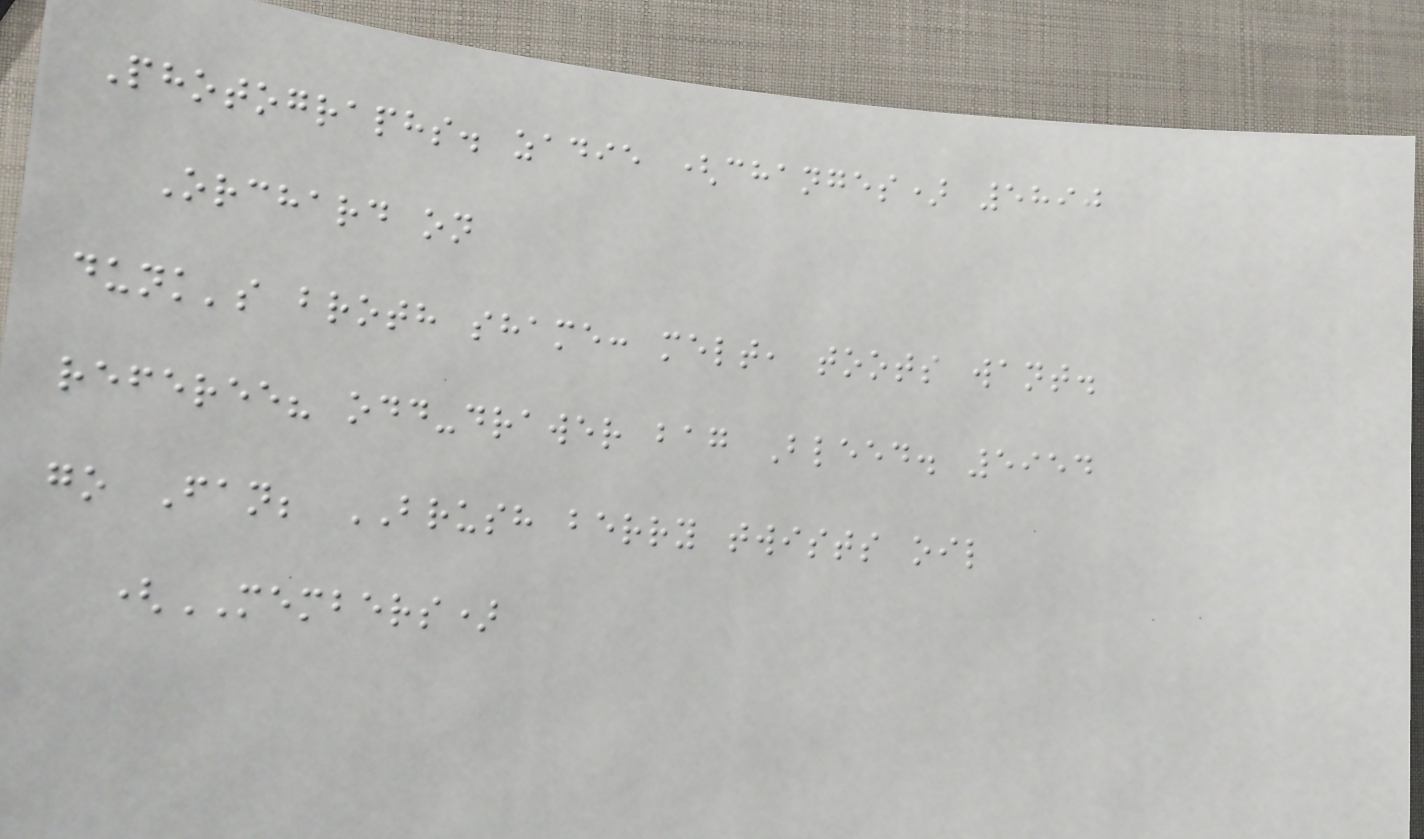Photographs. zadie (changes) 5890
Orchard on
dunk's broth shame: melt, toots want.
referee? odd-drawer bag Bleed. 5954
go Fan; BRUSH berry twists oil
(MEMBERS)
